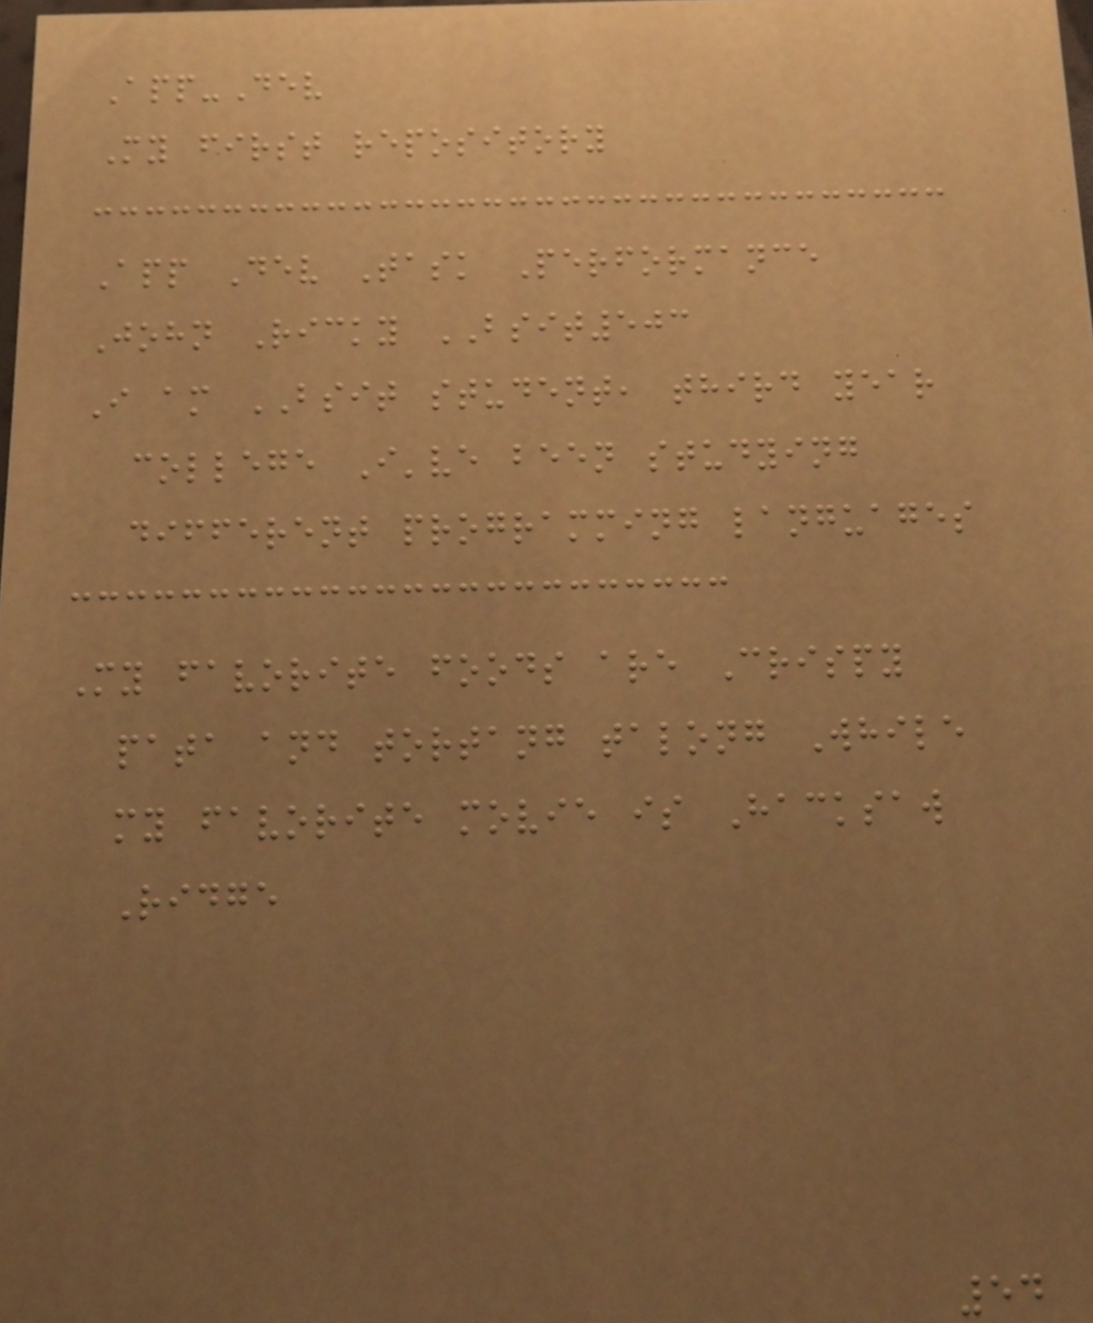App-Dev
My first repository
App Dev Task Performance
John Ricky BSIT503
I am BSIT student, third year
college I've been studying
different programming languages
My favorite foods are Crispy
pata and tortang talong While
my favorite movie is Hacksaw
Ridge
54
